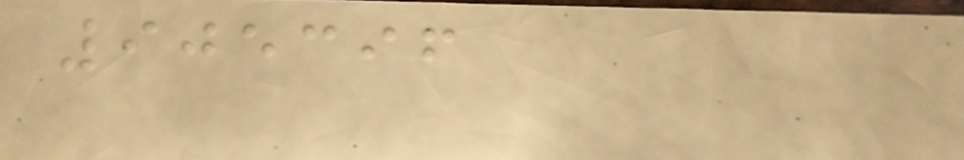905396
